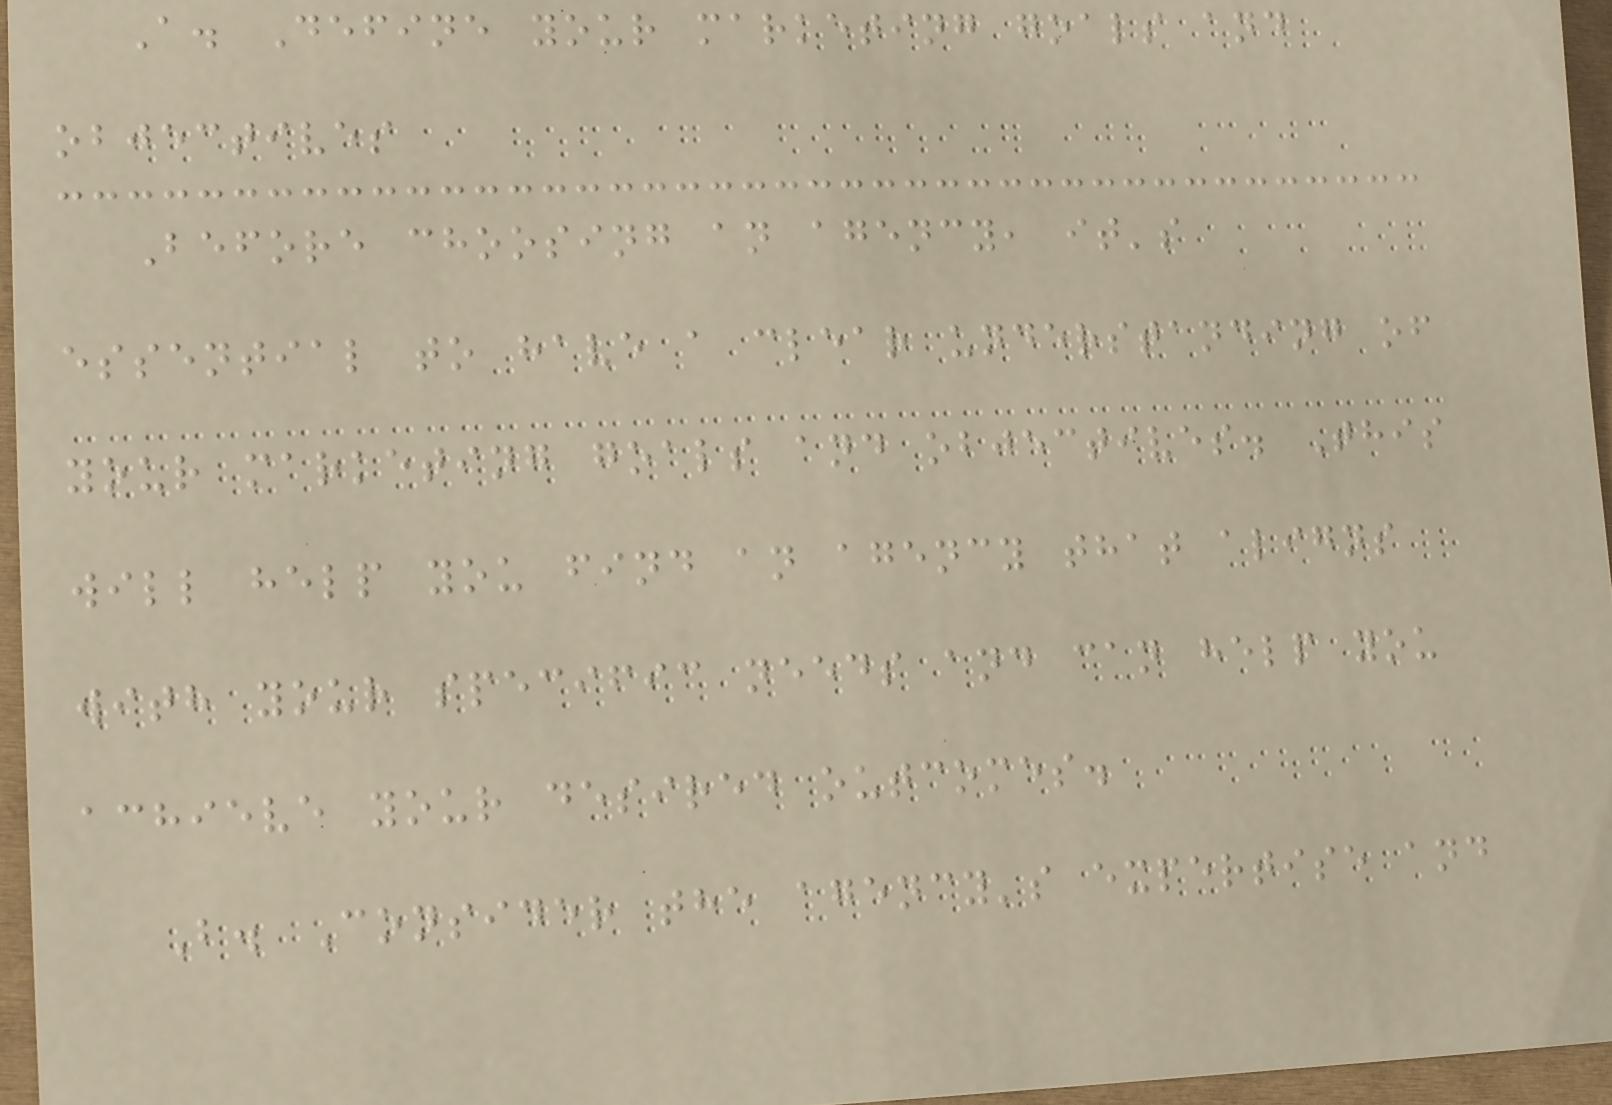A. Define your marketing goals and
objectives
Before choosing an agency, it's
essential to have a clear understanding of
your marketing goals and objectives. This
will help you find an agency that aligns
with your specific needs and can help you
achieve your desired outcomes.
B. Consider the agency's expertise and
